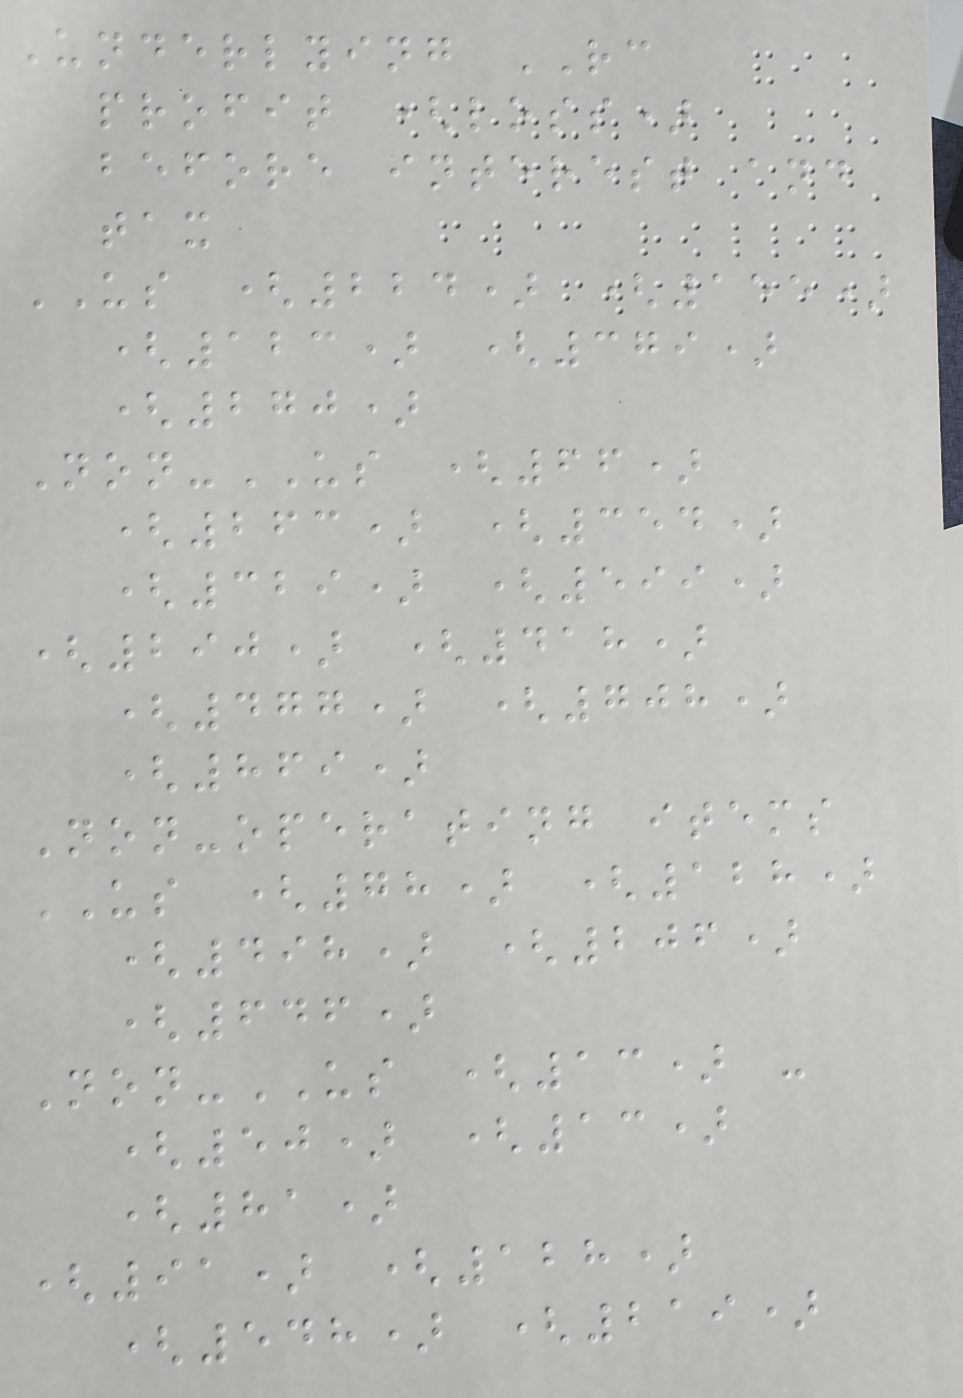Underlying RC
profit (loss)
before interest and
tax
US (224) (155)
(123) (379)
(270)
Non-US (66)
(263) (354)
(329) (599)
(290) (418)
(477) (708)
(869)
Non-operating items
US (78) (128)
(498) (206)
(646)
Non-US (13) -
(50) (13)
(81)
(91) (128)
(548) (219)
